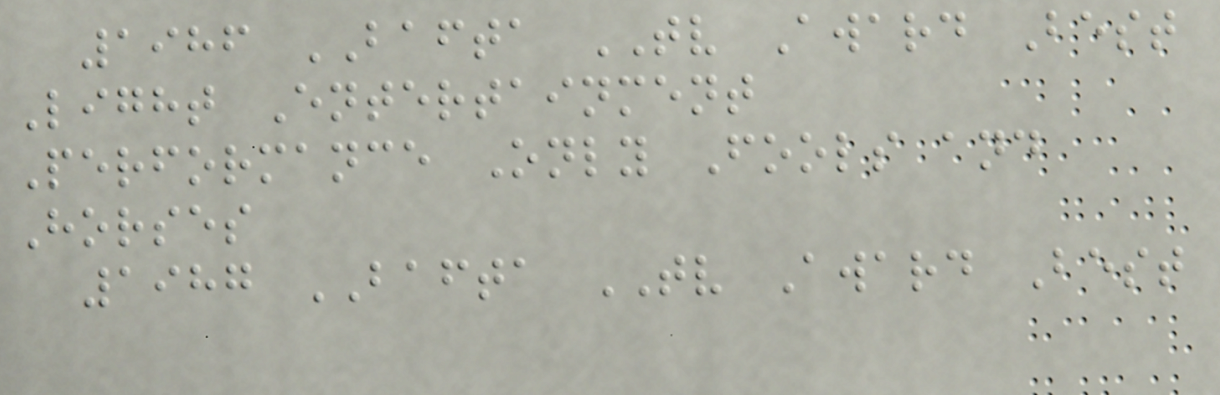1986 BAFTA TV Award Best
Light Entertainment
Performance Only Fools and
Horses
1987 BAFTA TV Award Best
